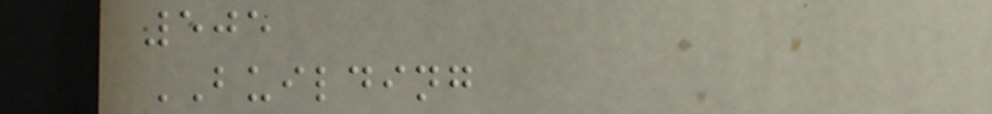505
BUILDING
